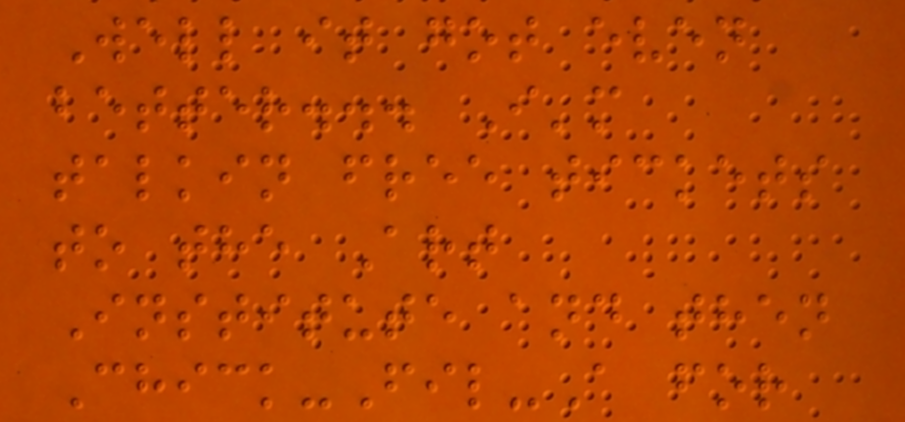Well it got even
better... I'm
talkin free tickets
to the Art
Institute and then
Chick-Fil-A for
